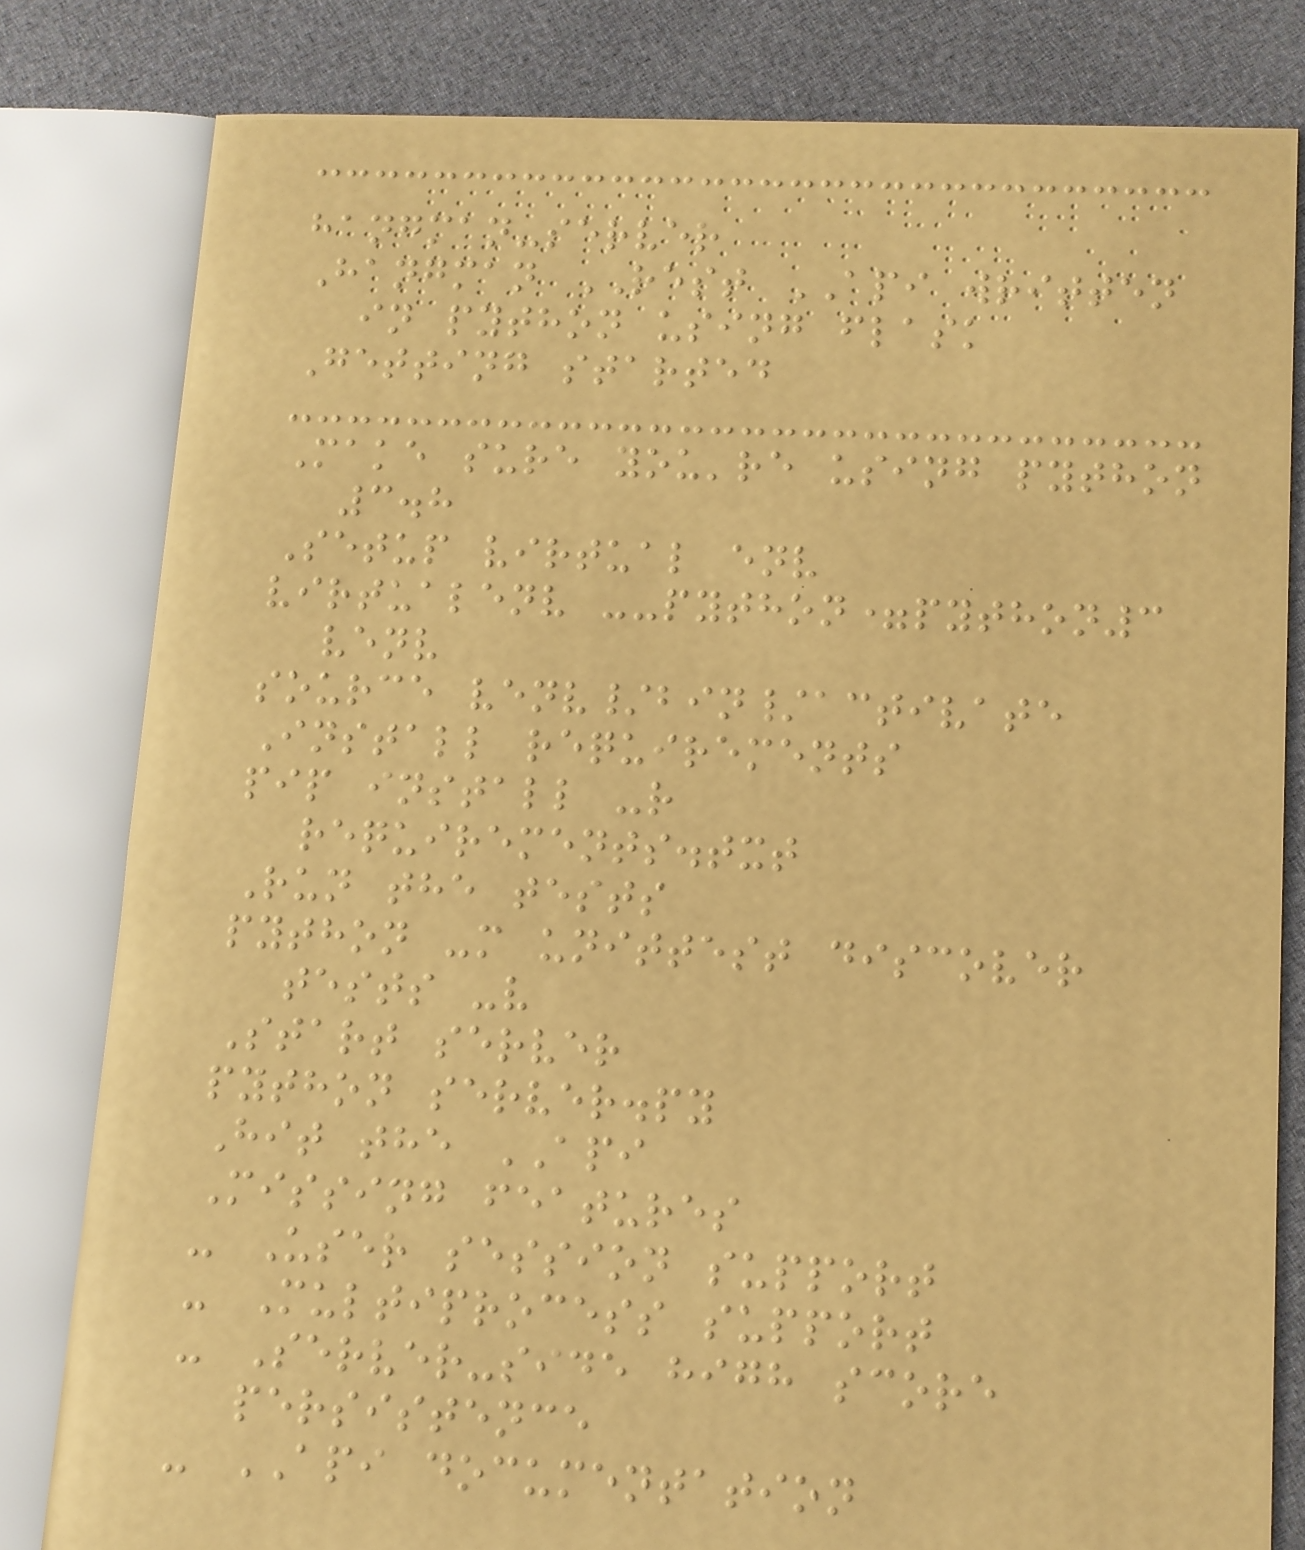hangman-server
Hangman REST API written
in python using flask
Getting started
Make sure you're using python
3.8
Setup virtual env
virtualenv --python=python3
venv
source venv/bin/activate
Install requirements
pip install -r
requirements.txt
Run the tests
python -m unittest discover
tests -v
Start server
python server.py
Hit the API
Missing features
- User session support
- Multiprocess support
- Server-side high score
persistence
- API documentation
